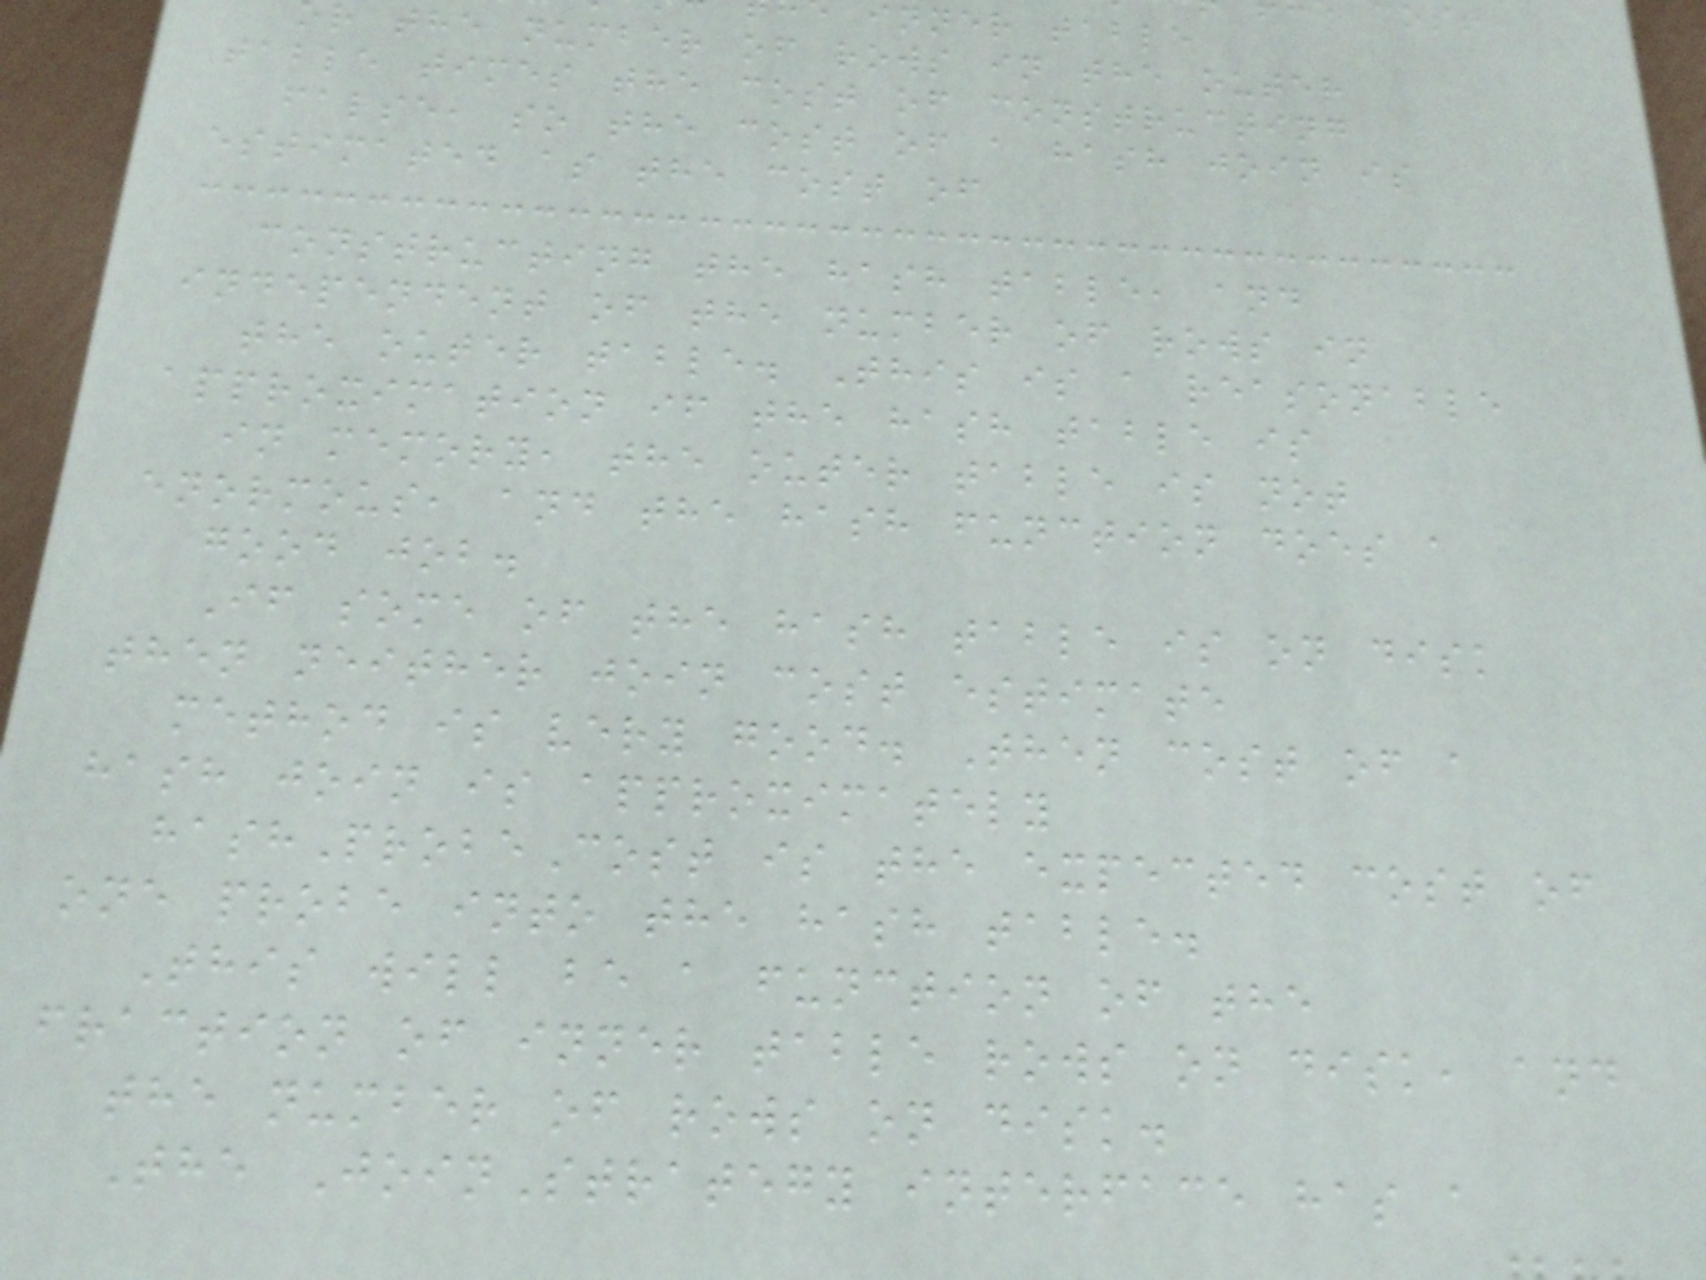inner table
r the number of rows in the outer
table times the cost of constructing
false, so the cost of a hash join is
estimated as the cost of
constructing the hash table, and
independent of the number of rows in
the outer table. This is a reasonable
approximation if the hash table is
in memory, the outer table is not
enormous, and the hash function does a
good job.
If some of the hash table is on disk
then neither join cost estimate
method is very good. Then cost of a
hash join is approximately
hashProbeCost is the expected cost of
one probe into the hash table.
This will be a function of the
fraction of inner table rows on disk, and
the number of rows on disk.
The JoinStrategy interface has a
